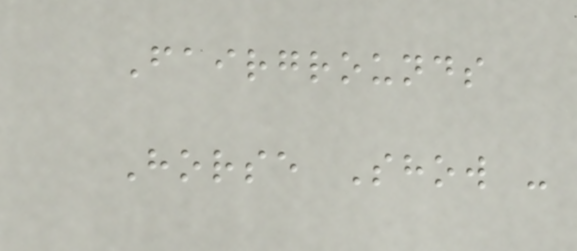Fairgrounds
Horse Show -
